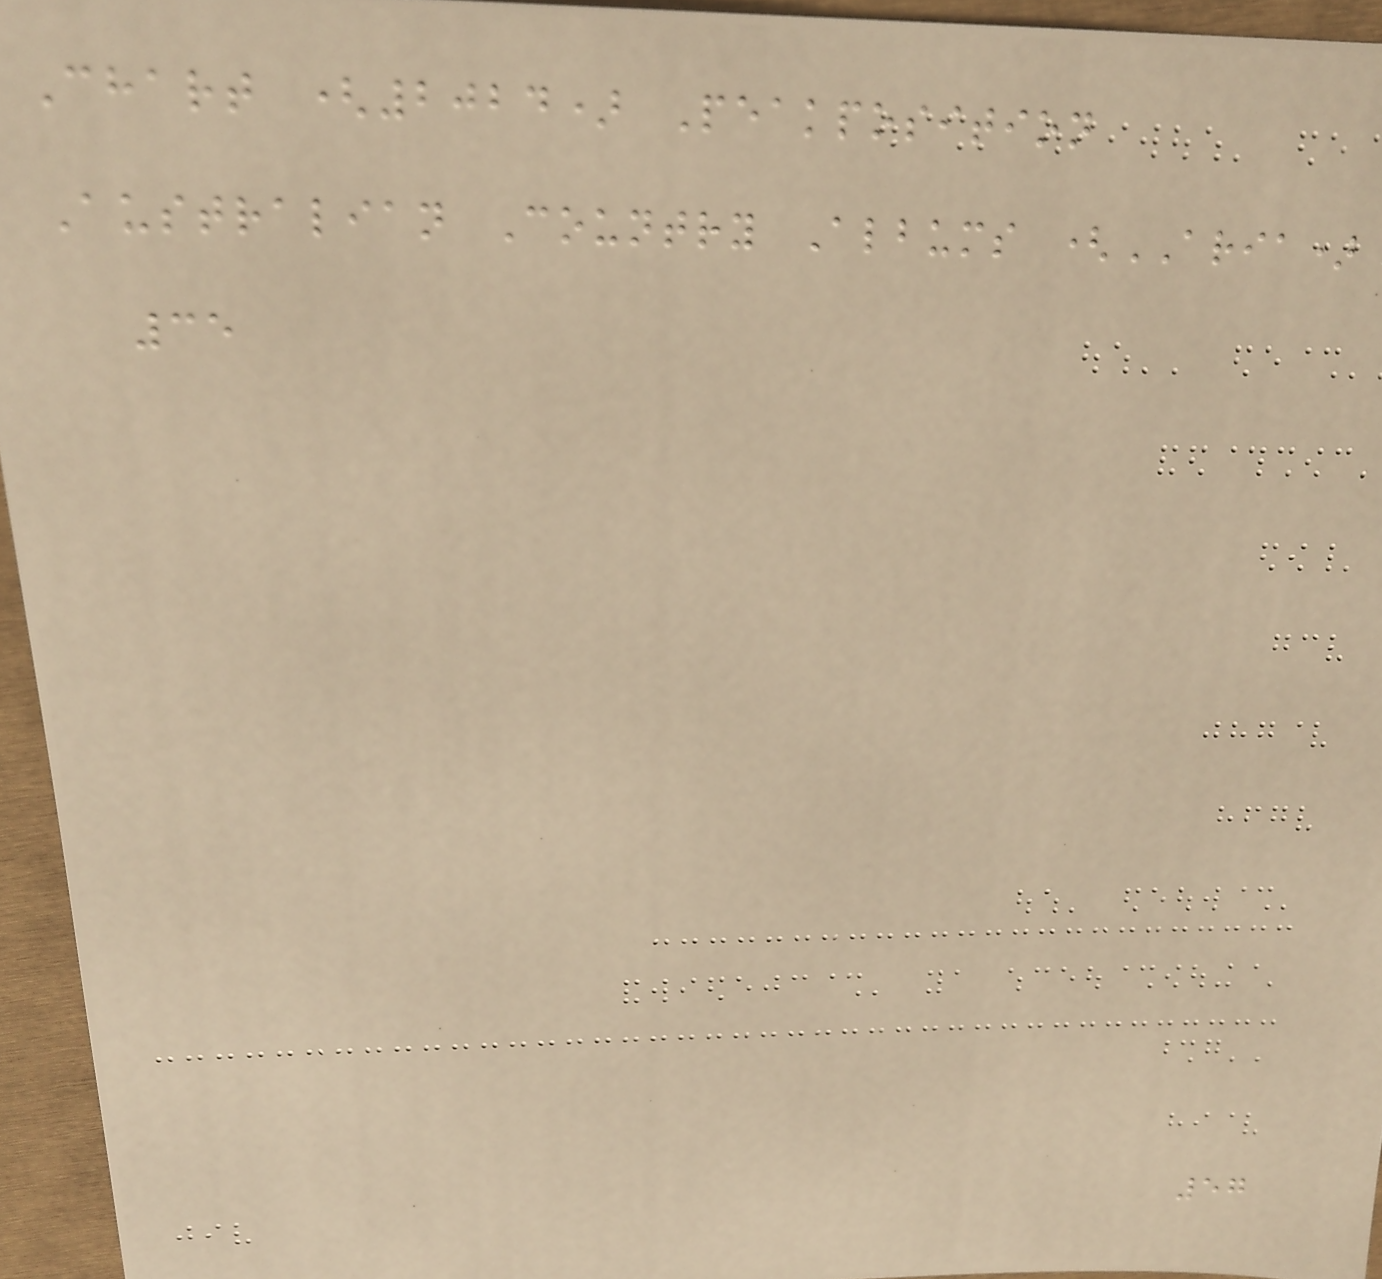Chart (2024) Peakposition
Australian Country Albums (ARIA)
35
57
